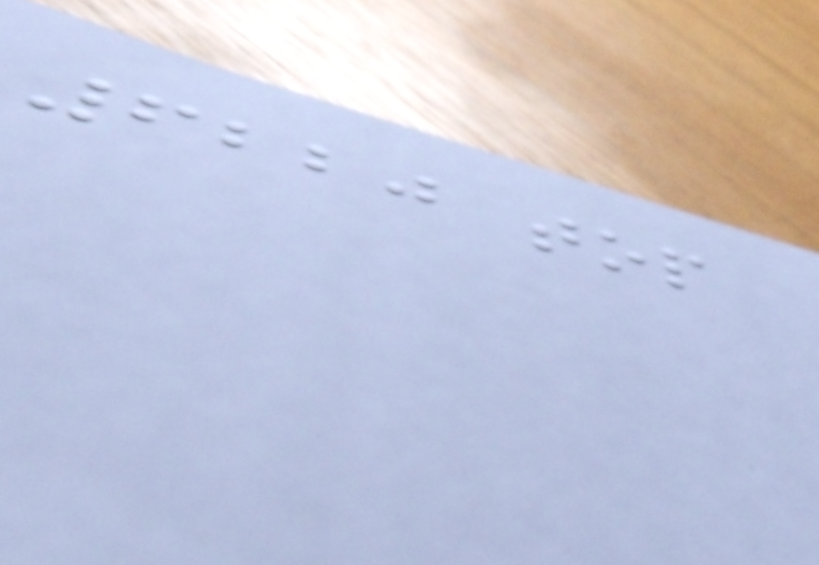6220 top
